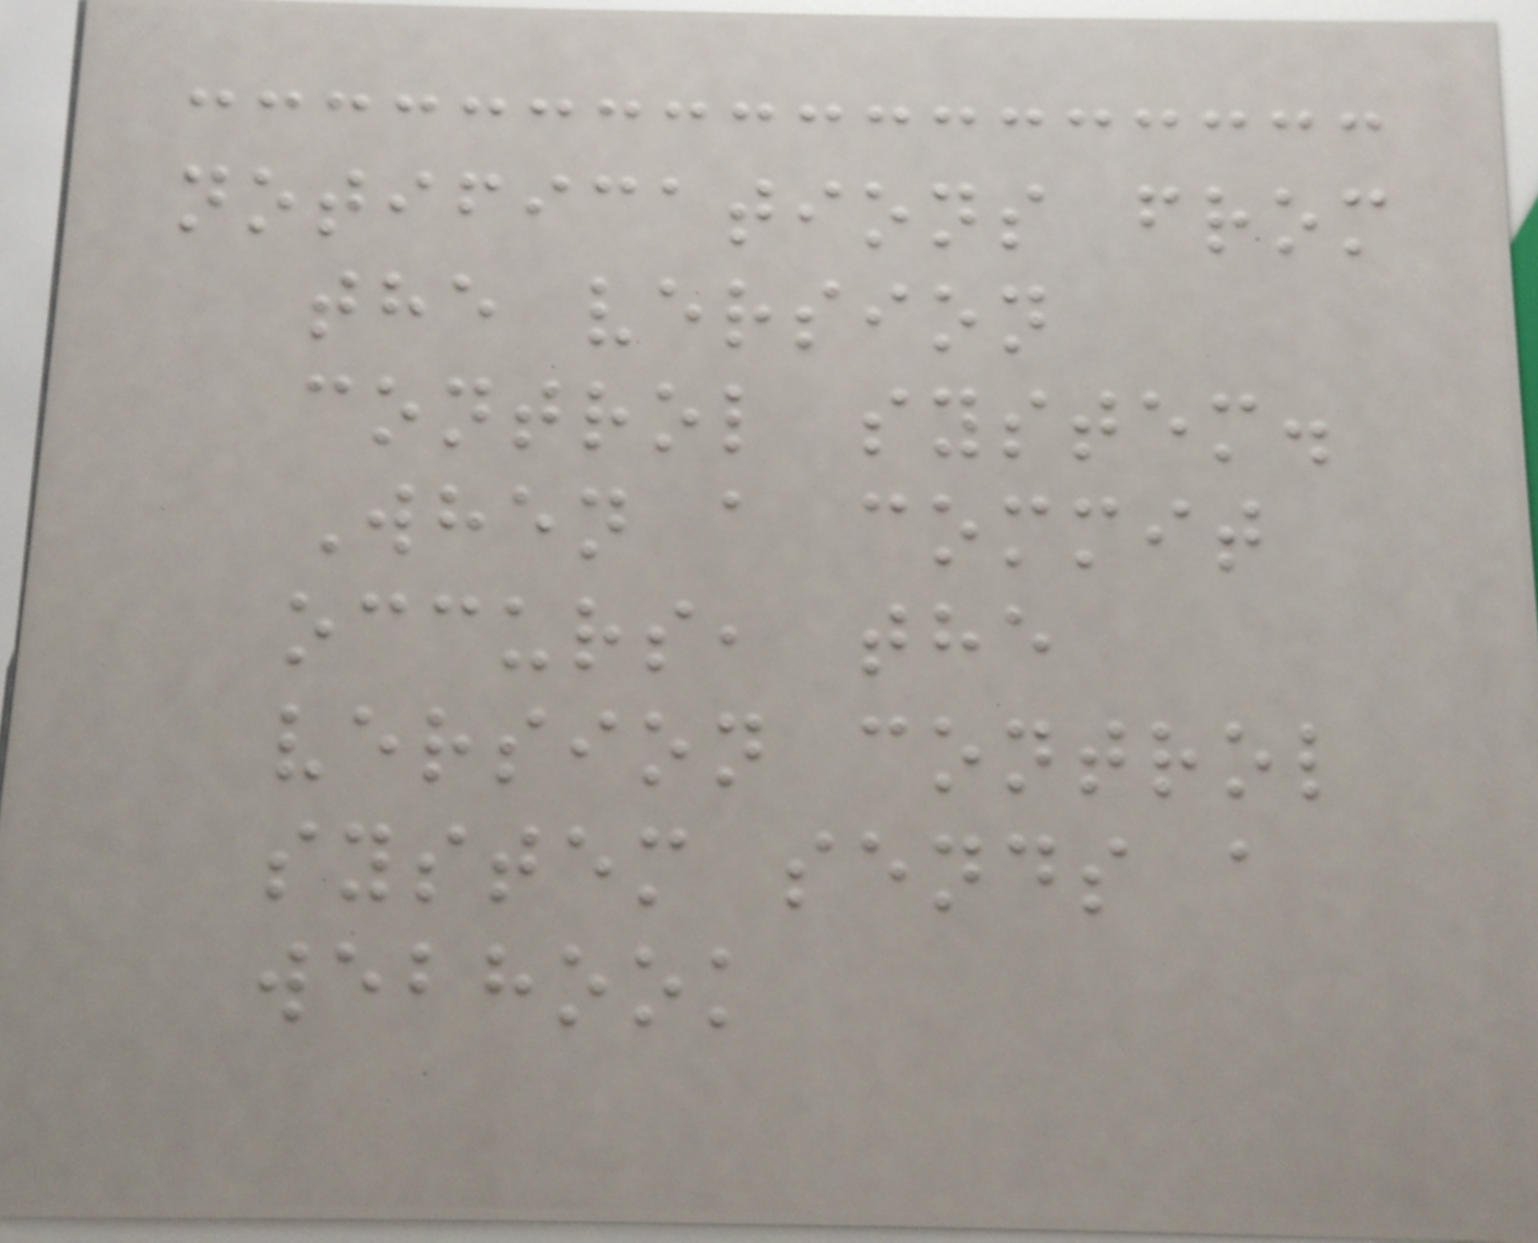notifications from
the version
control system.
When a commit
occurs, the
version control
system sends a
webhook
